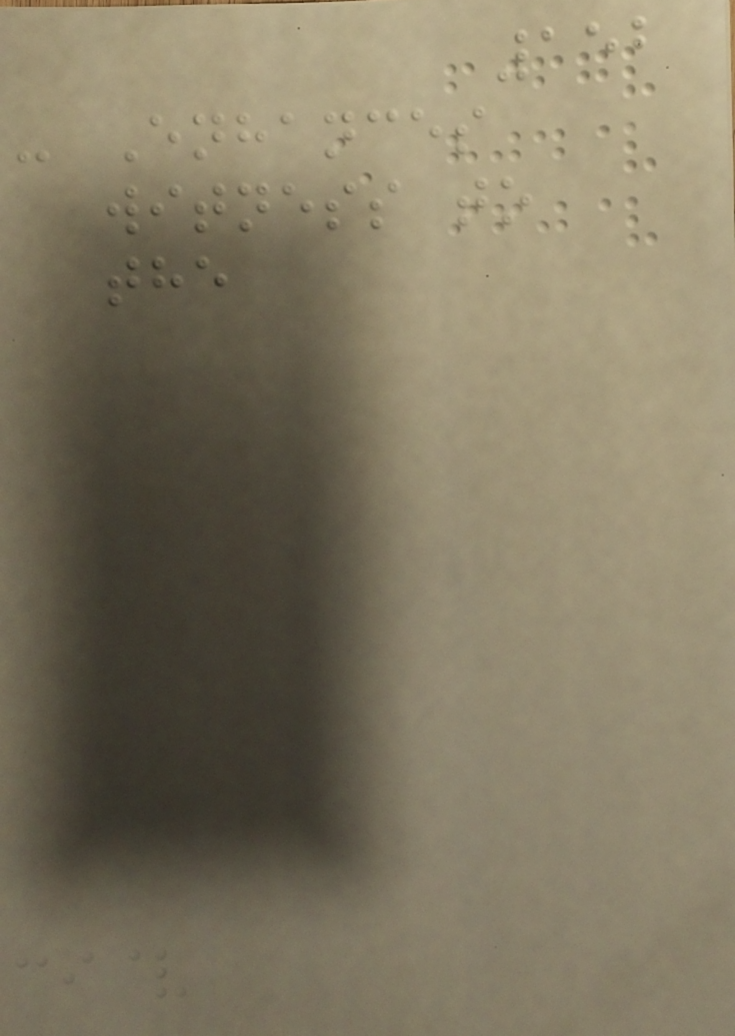152
- Enhances
witness to
the
